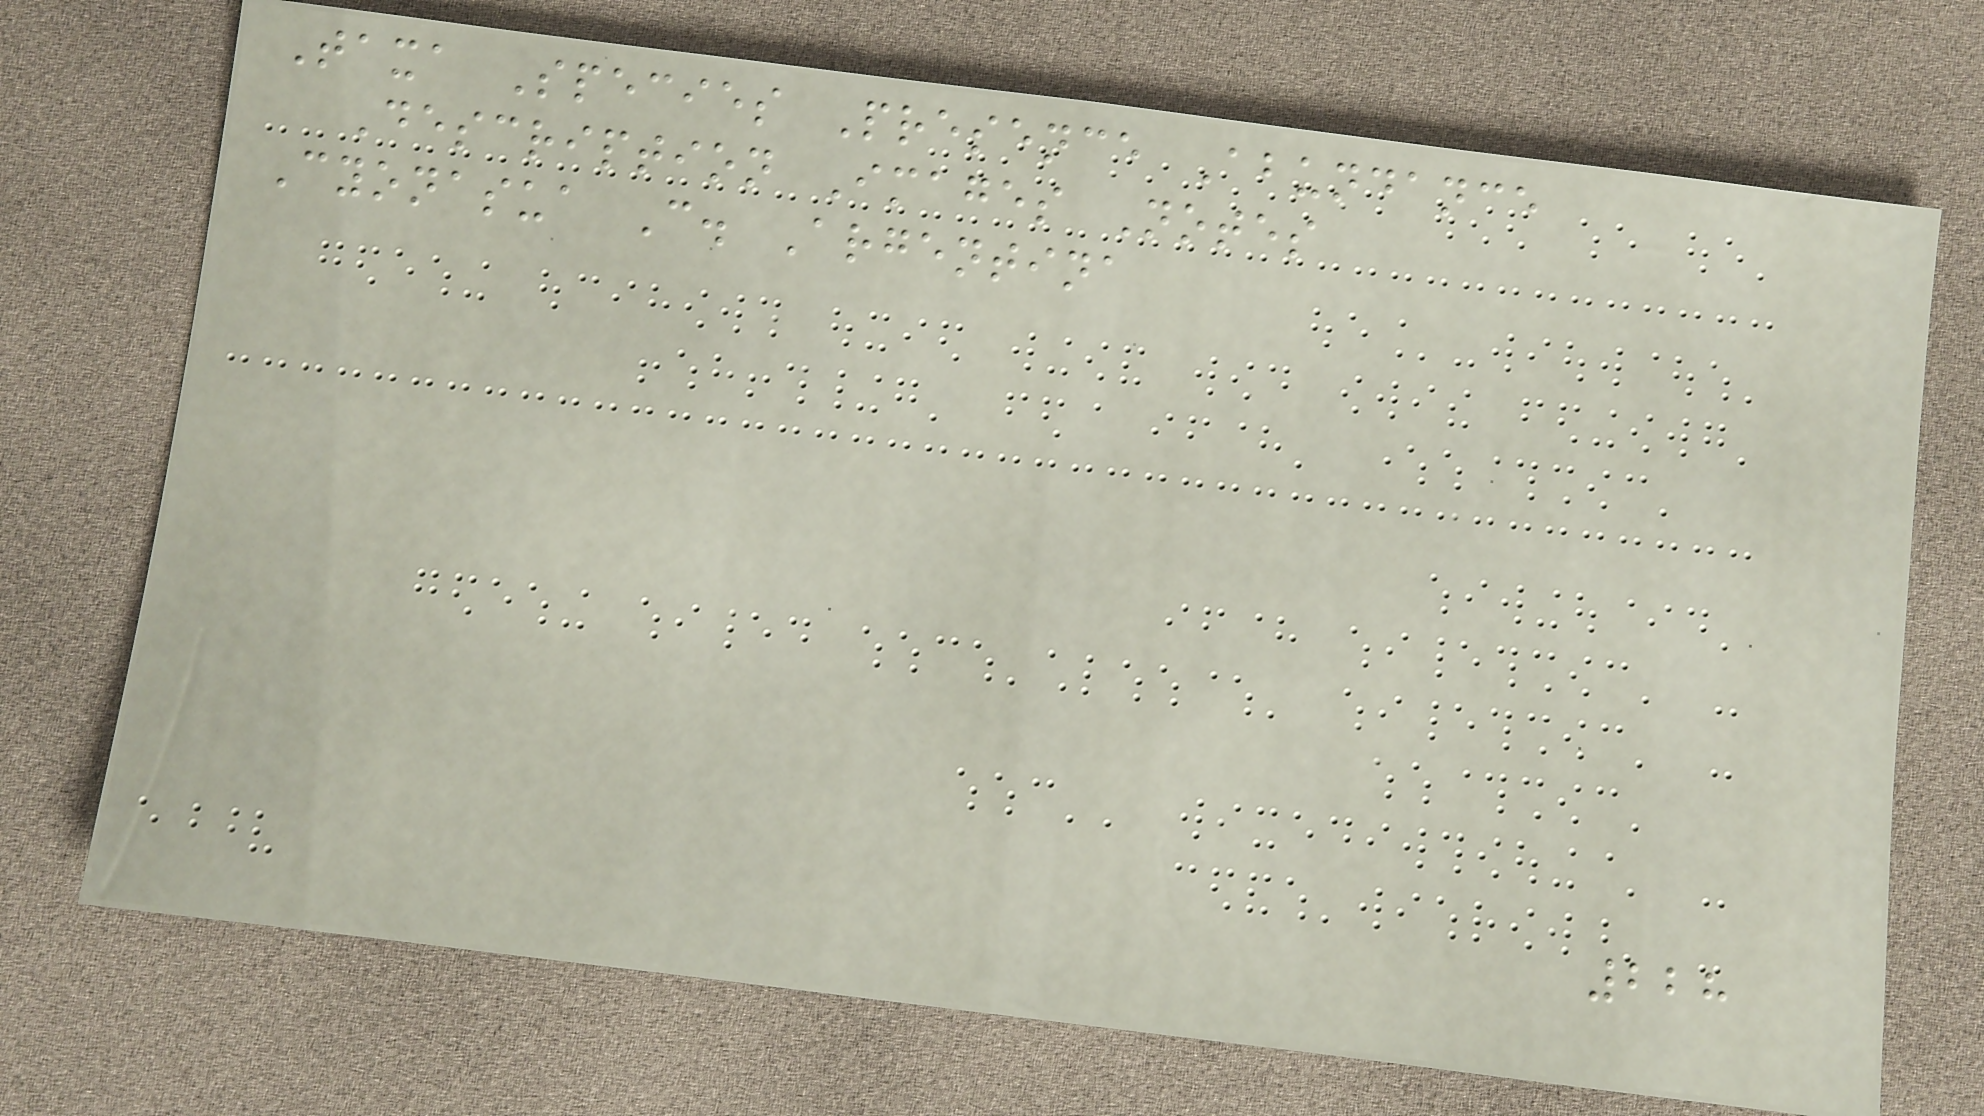Taxa Species Presence Abundance
Description Images Notes
Cyonasua C. Argentina
228
